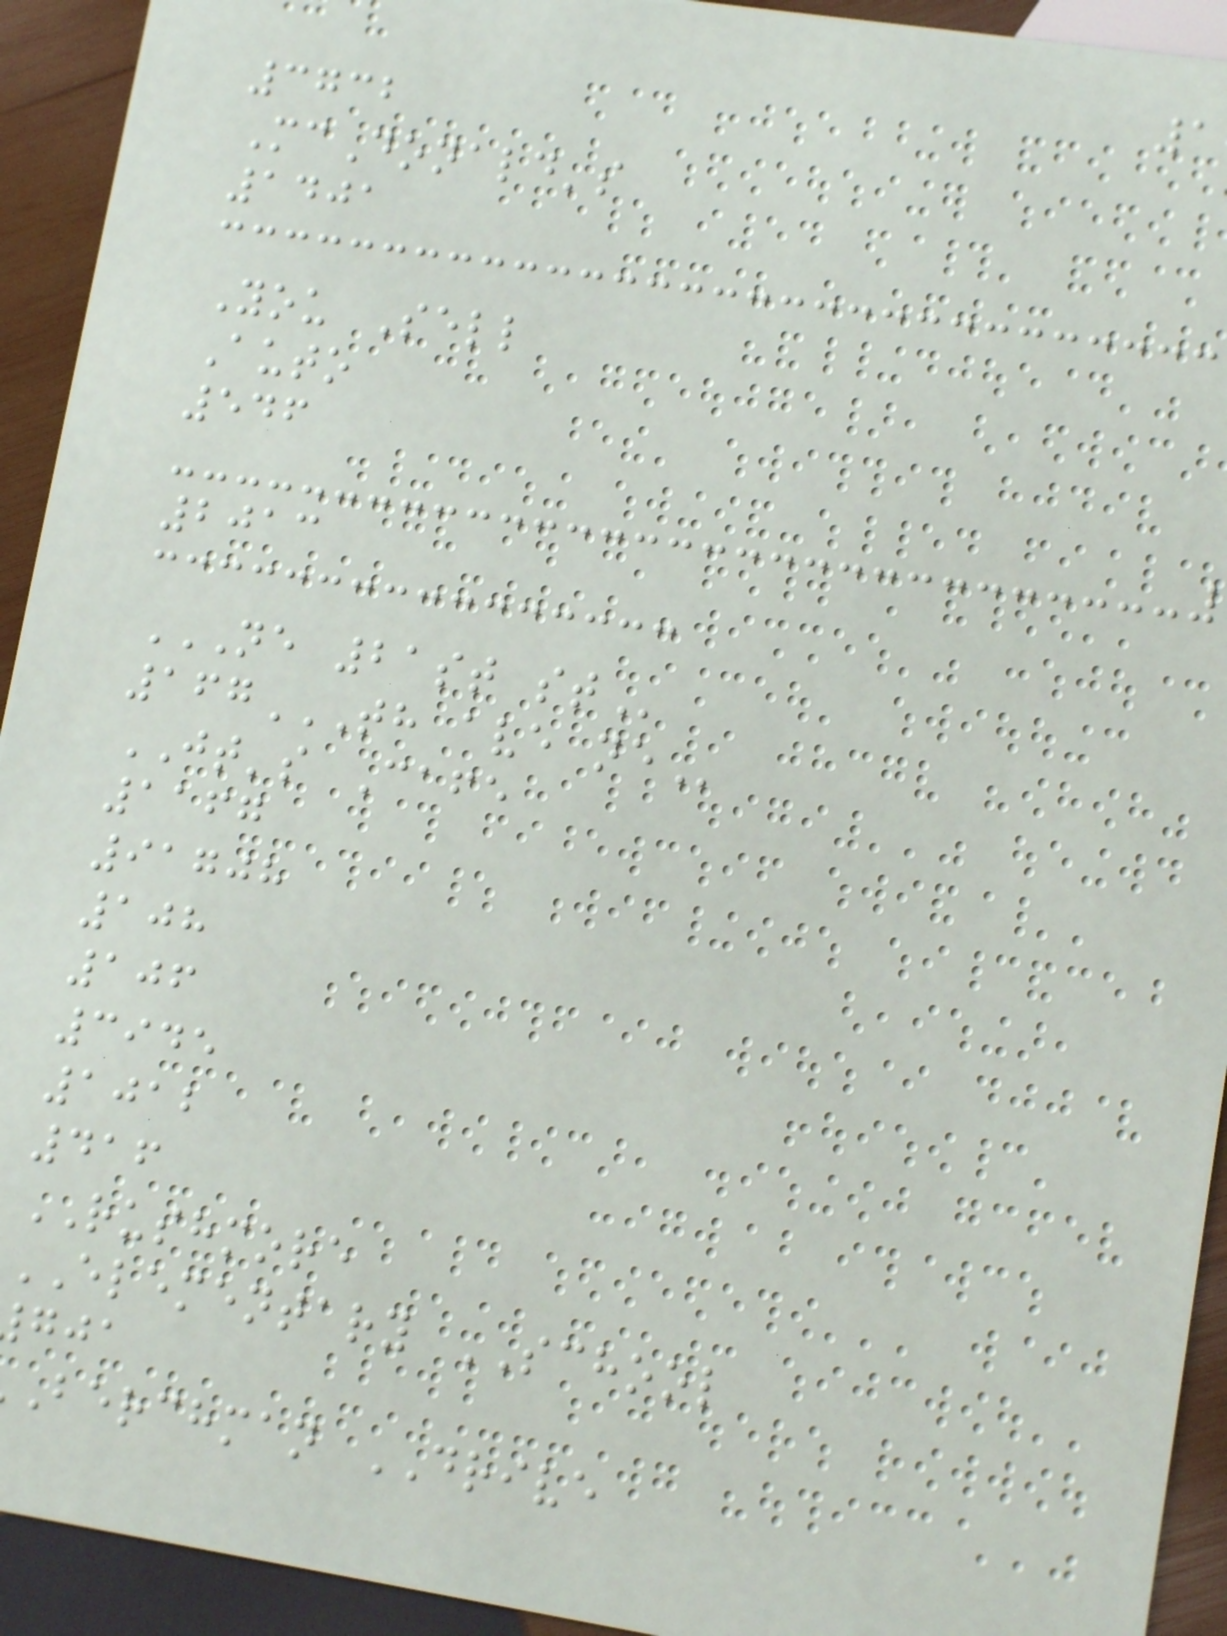3732
McDonald's
1401
You Sell
Auto
546
2013
NE 21ST ST
167TH AVE NE
JT's Cafe
1167
91708
108
106
3945
1012
416
RUSHMORE
ELEMENTARY SCHOOL
berchman DRIVE
